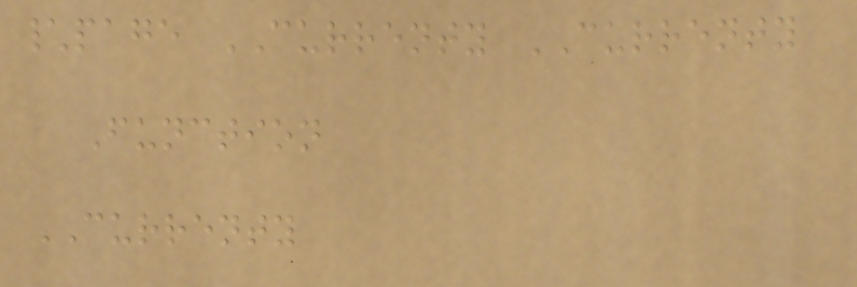\page CURRENTY CURRENTY
Function
CURRENTY
